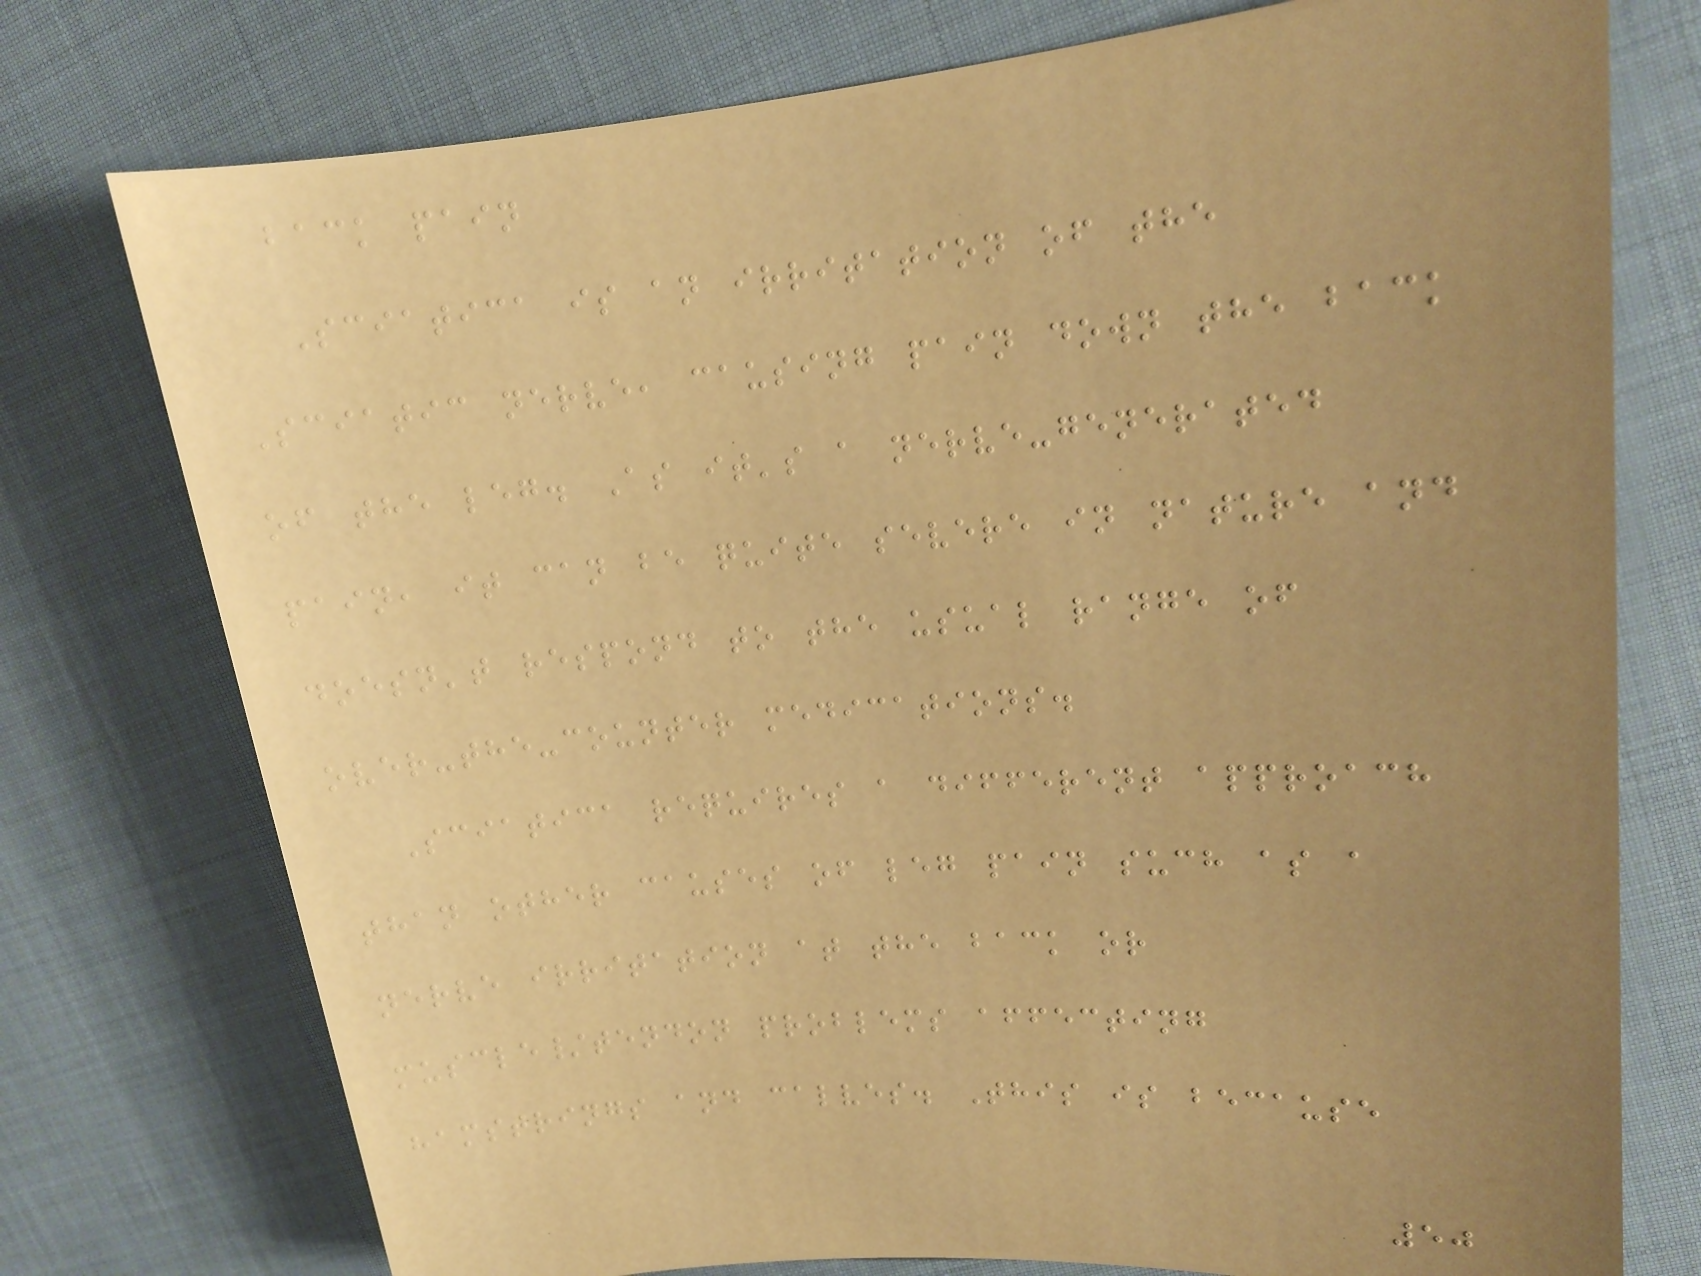back pain
Sciatica is an irritation of the
Sciatic nerve, causing pain down the back
of the leg. As it's a nerve-generated
pain, it can be quite severe in nature and
doesn't respond to the usual range of
over-the-counter medications.
Sciatica requires a different approach
than other causes of leg pain such as a
nerve irritation at the back or
muscle/tendon problems affecting
hamstrings and calves. This is because
50
